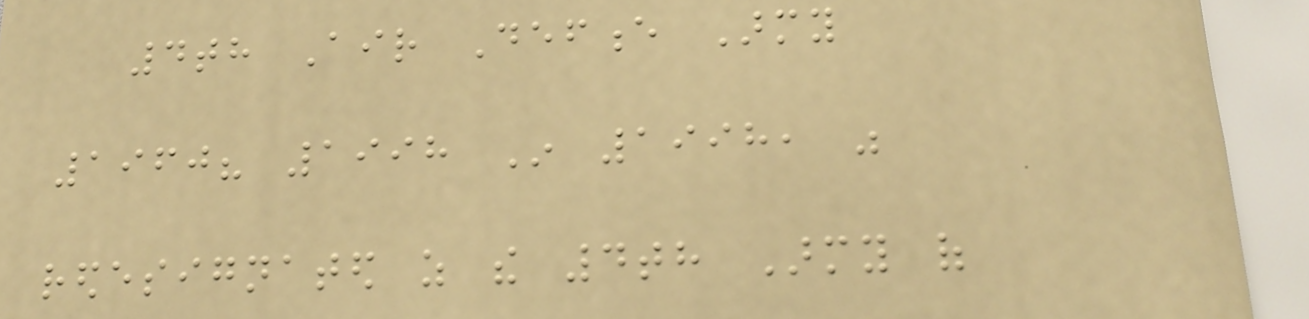4th Air Defence Army
1960? 1998 In 1998, was
redesignated as the 4th Army of
